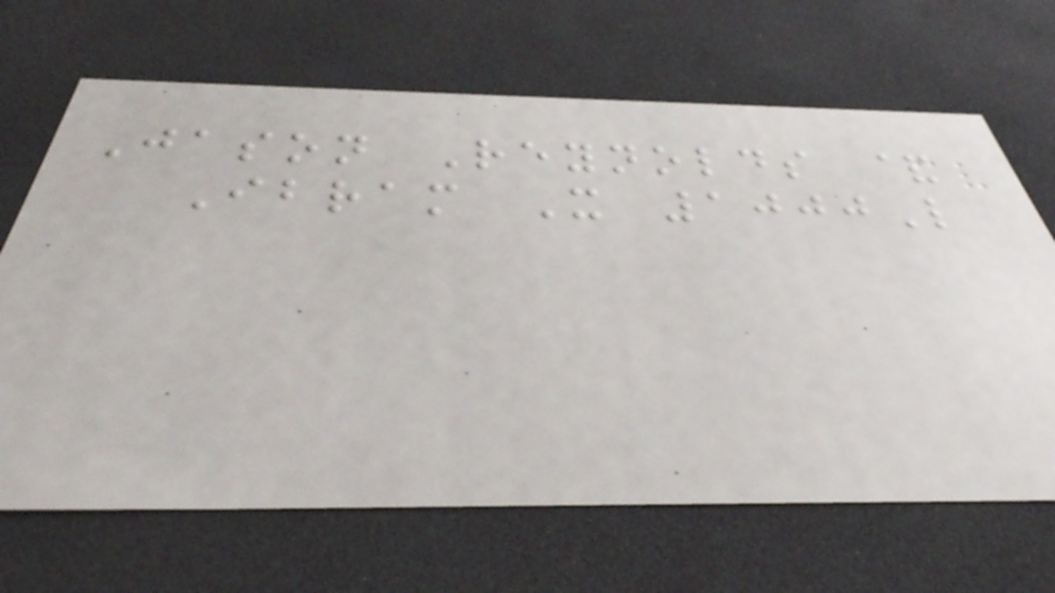Jason Reynolds &
Ibram X 1000L
